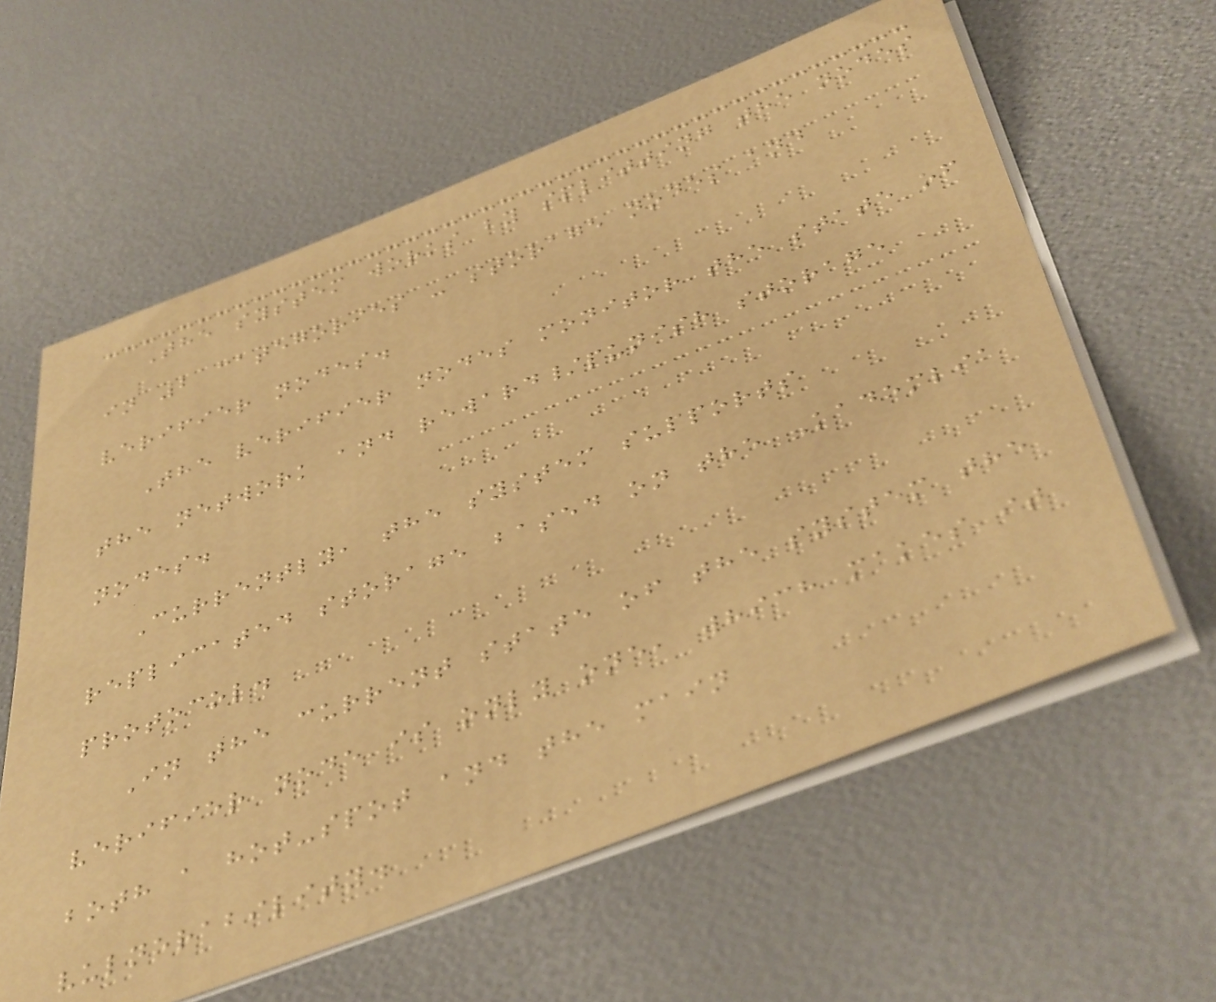The system works by splitting the nodes
in 2 categories - storage nodes and
verifier nodes.
The verifier nodes monitor the state of
the network and reward/punish storage
nodes.
Currently, the system supports
replicated storage based on the Kademlia
protocol.
In the current state of the system the
verifier node is only one, which makes it
both a hot-spot and the main
vulnerability.
